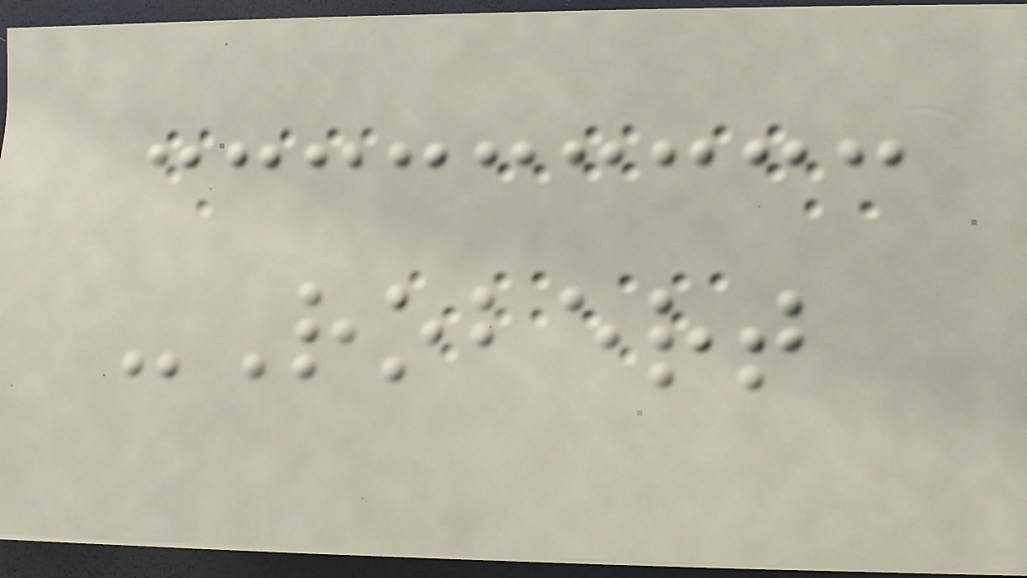-Robert
